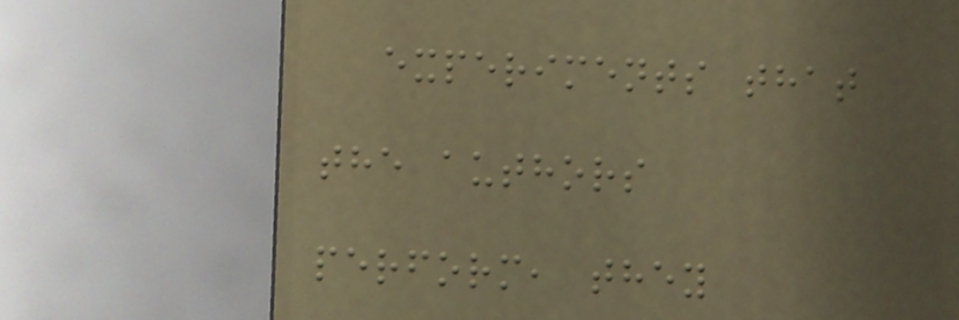experiments that
the authors
perform, they
